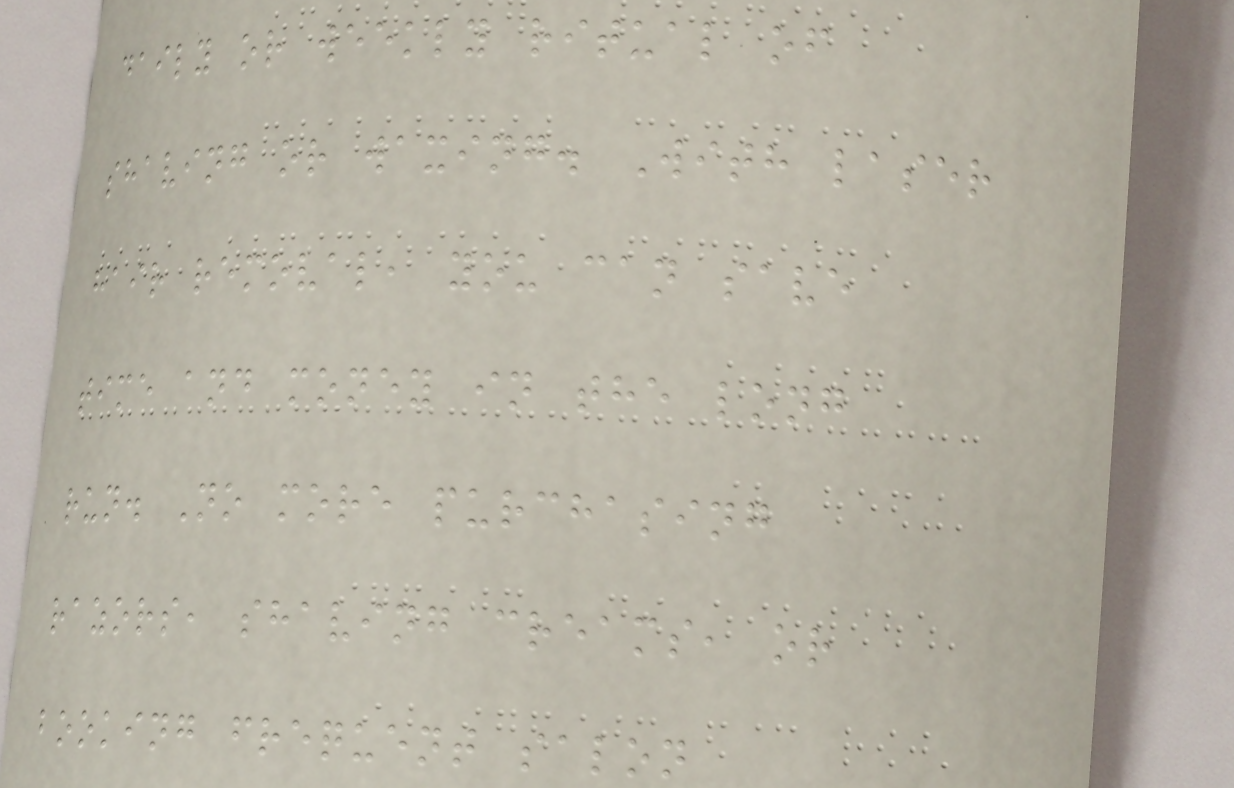daily or weekly ritual of
shaving or waxing. With laser
hair removal, you can save
time and money in the long
run. No more purchasing
razors, shaving creams, or
booking frequent salon
